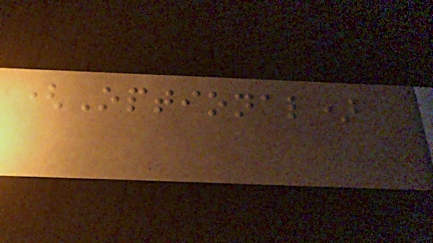(Optional)
